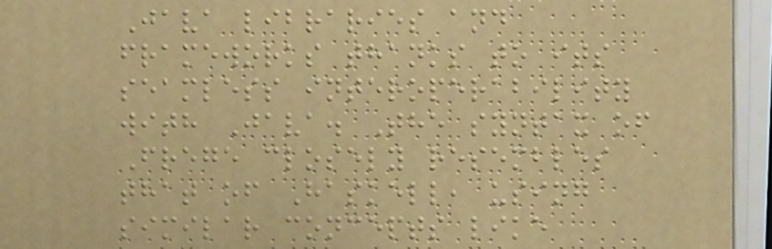Java libraries and
frameworks thanks to its
seamless interoperability
with Java. The syntax of
Frege closely resembles
that of Haskell, using
similar concepts like
